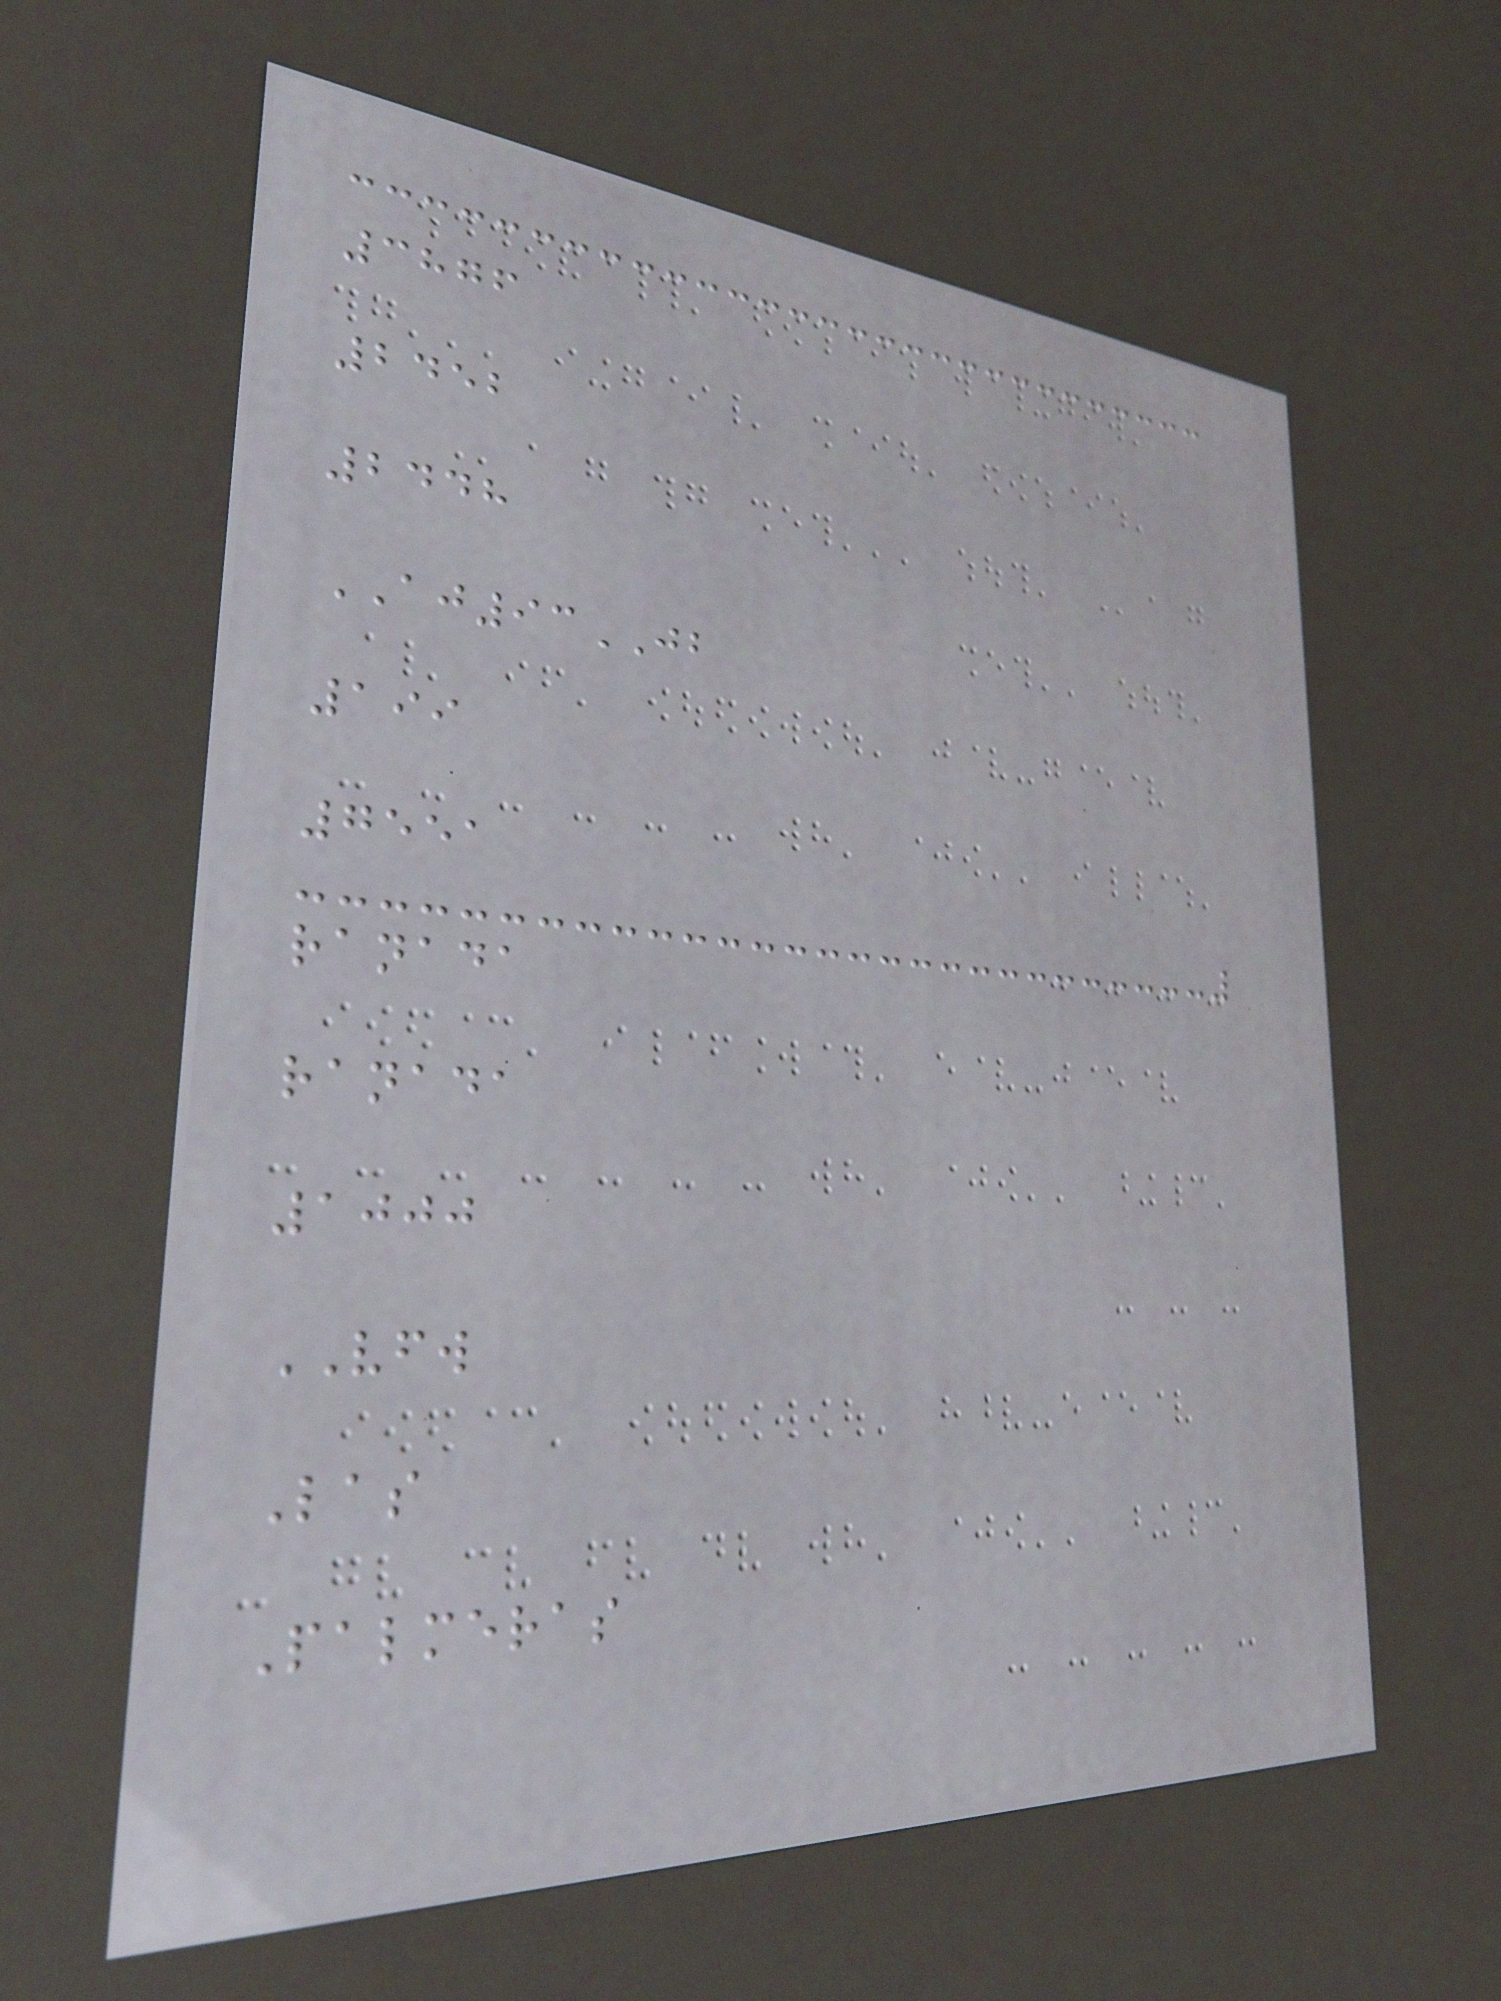3876
2452
2448
AJ93JB
199
7551
ranada
ranada
1000
VFW
Las
Palmeras
